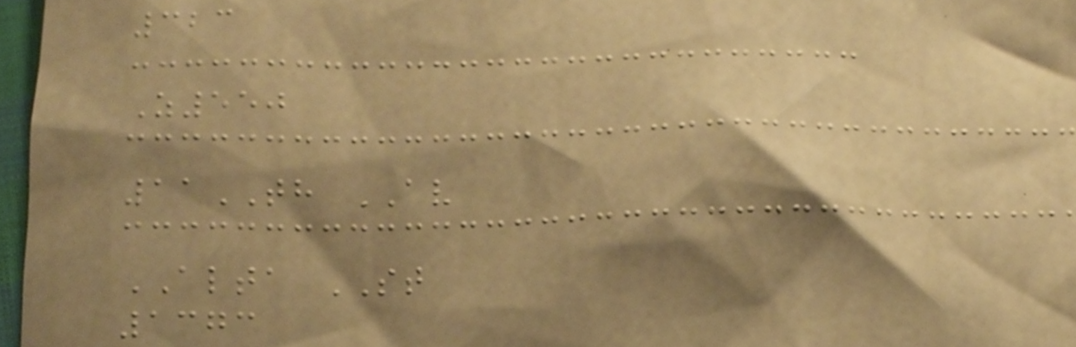323
Z550
11TH AV
ALTA ST
1373
